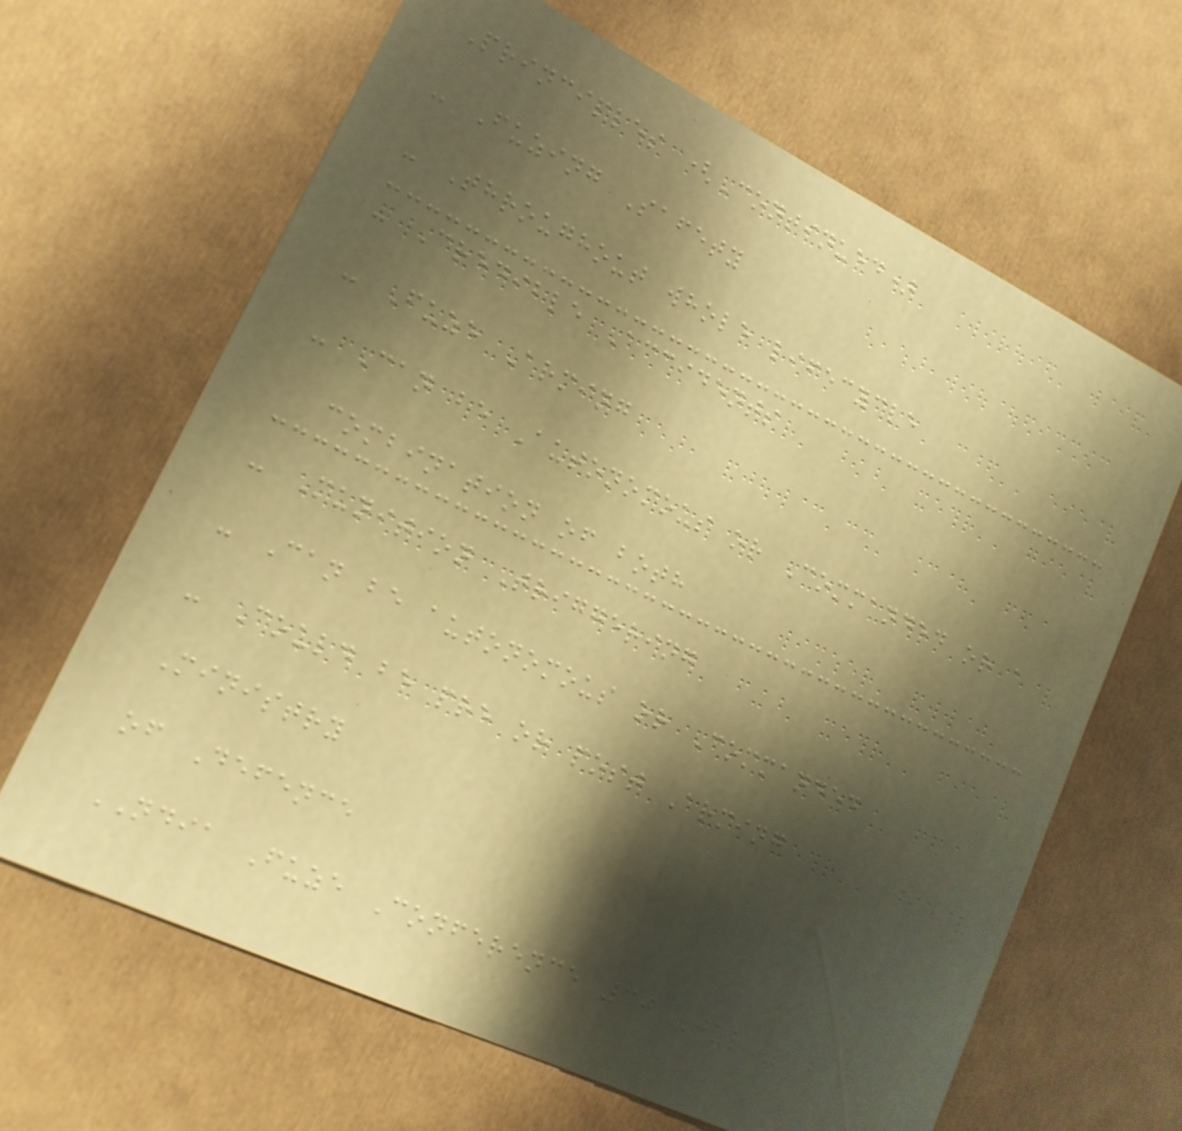Principles (Continued)
- Fuzing Safety
- Throughout whole lifecycle
- Credible Accidents
- Fuze Arming
- Can be Autonomous or Commanded or a
combination of both
- Munition Triggering
- Can be autonomous or Commanded
- Could be pre or post Arming
Ministry
of Defence
NDIA Fuze Conference 30 Jul 14
